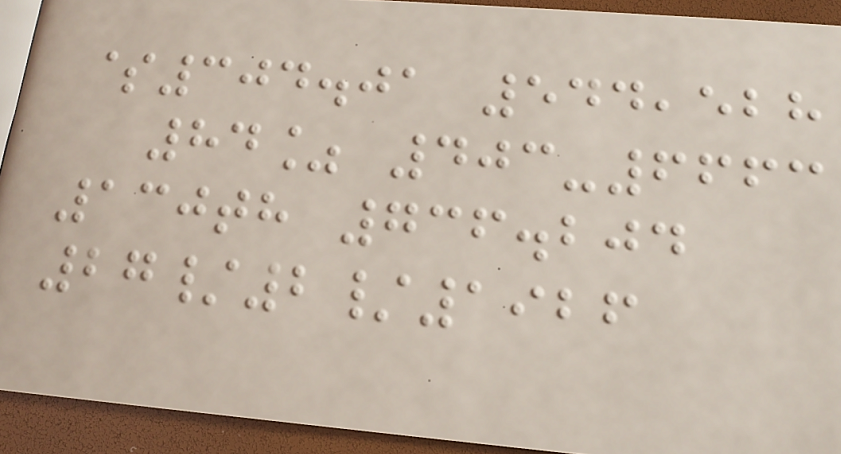$304.01 544,528
84% 403-6663
130th 736.204
27/2/1926
